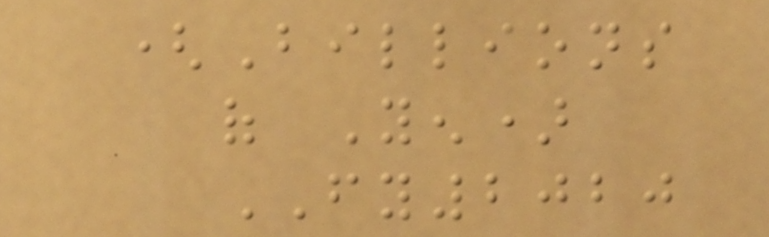(Billions
of Yen)
FY2020
